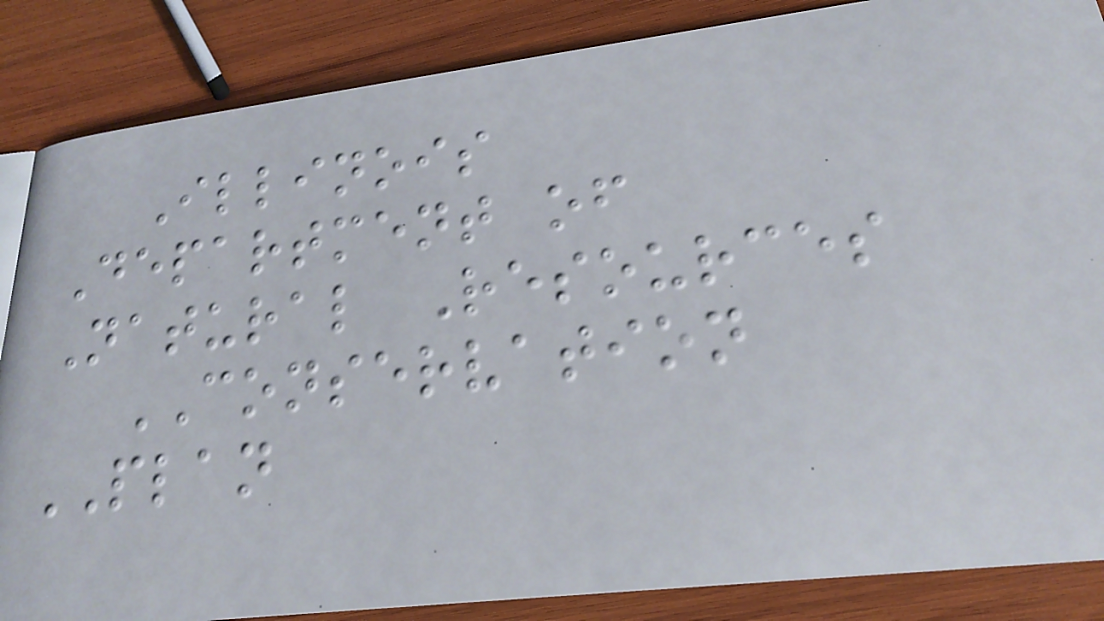Illinois
Department of
Natural Resources
CONSERVATION
PLAN
